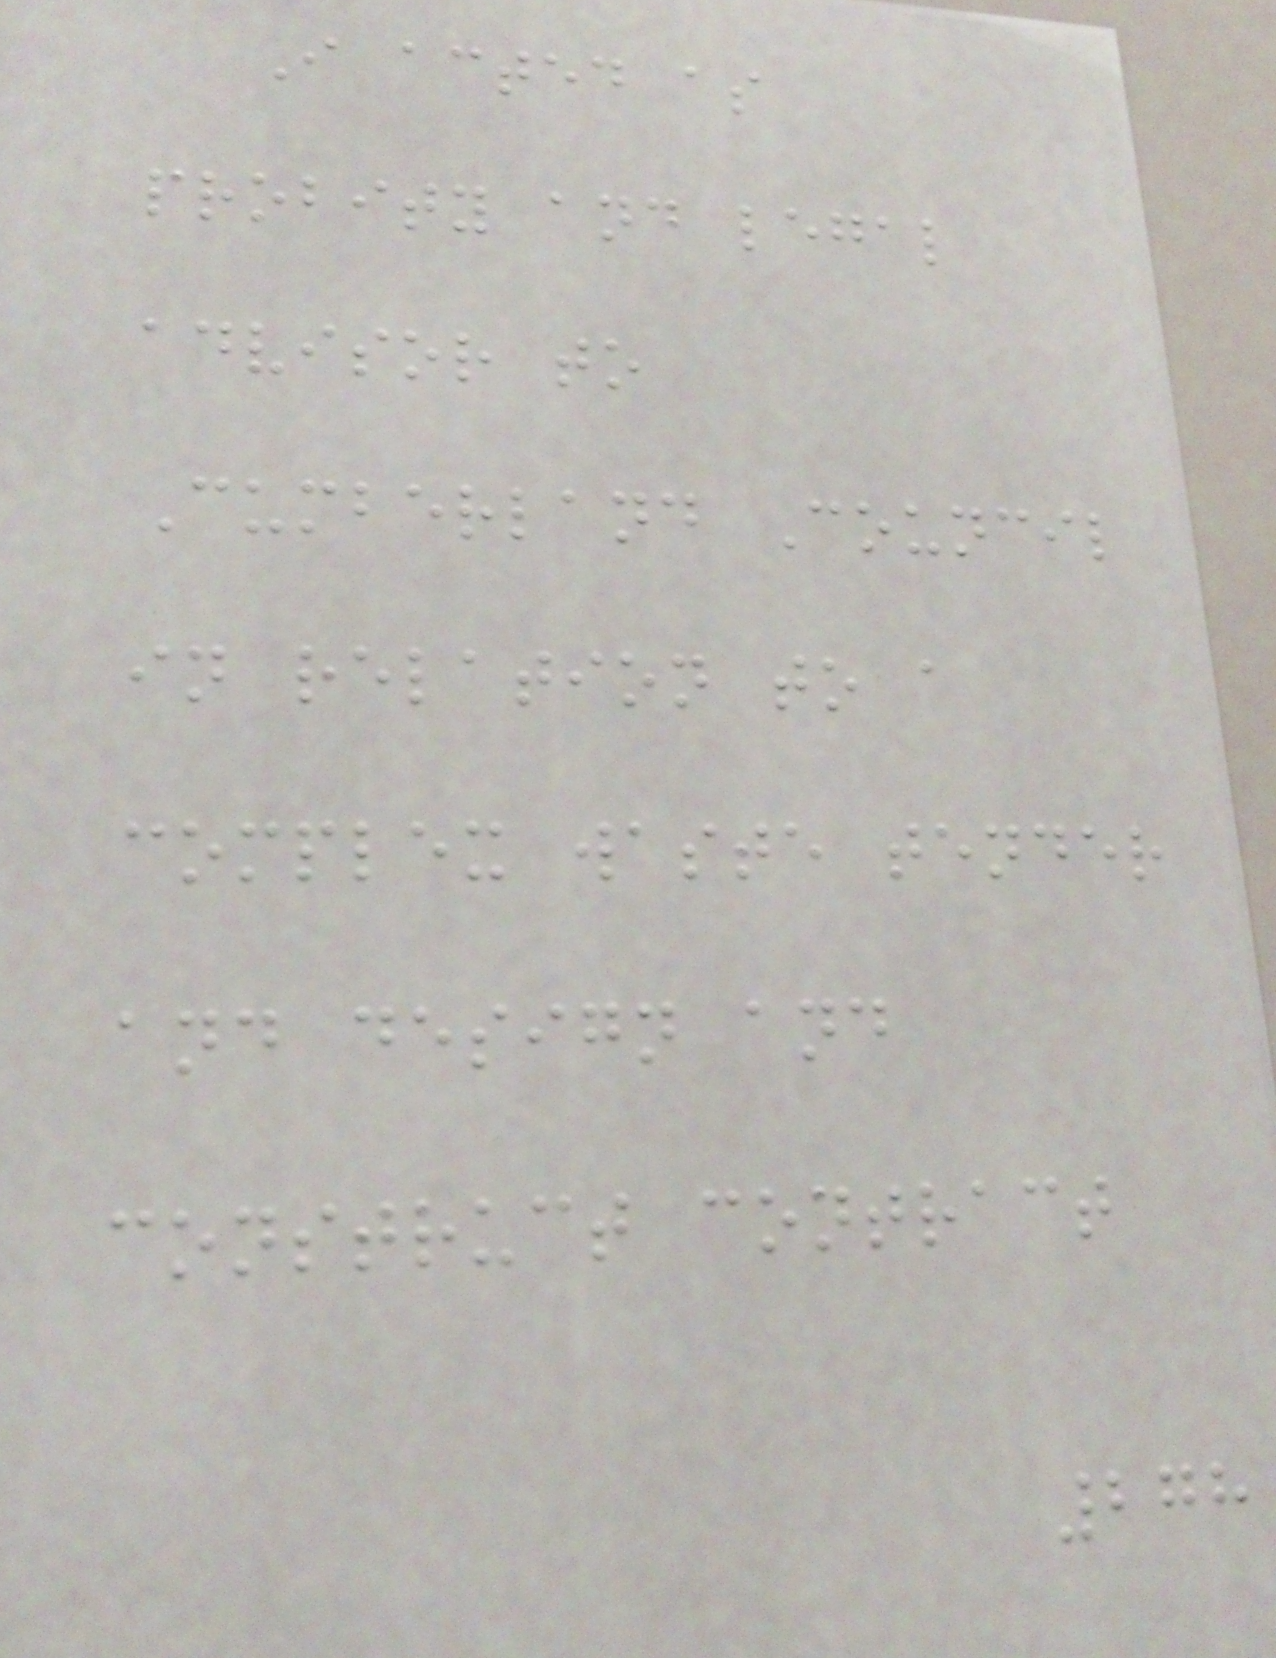I acted as
probity and legal
advisor to
Cumberland Council
in relation to a
complex waste tender
and design and
construct contract
278
